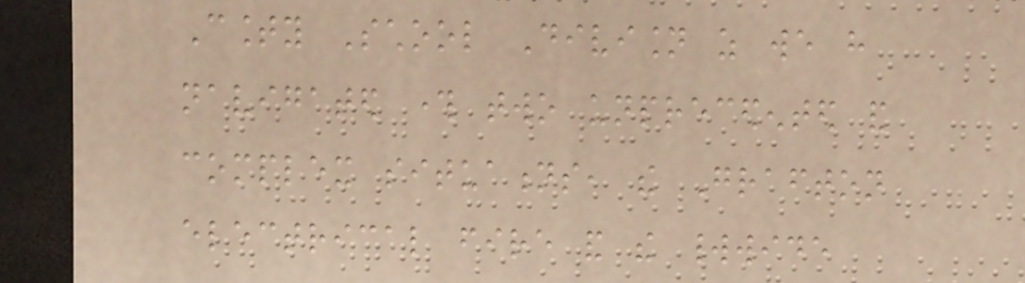County School Division as we have
navigated through two unprecedented and
complex situations, the Grafton
electrical fire and the worldwide
